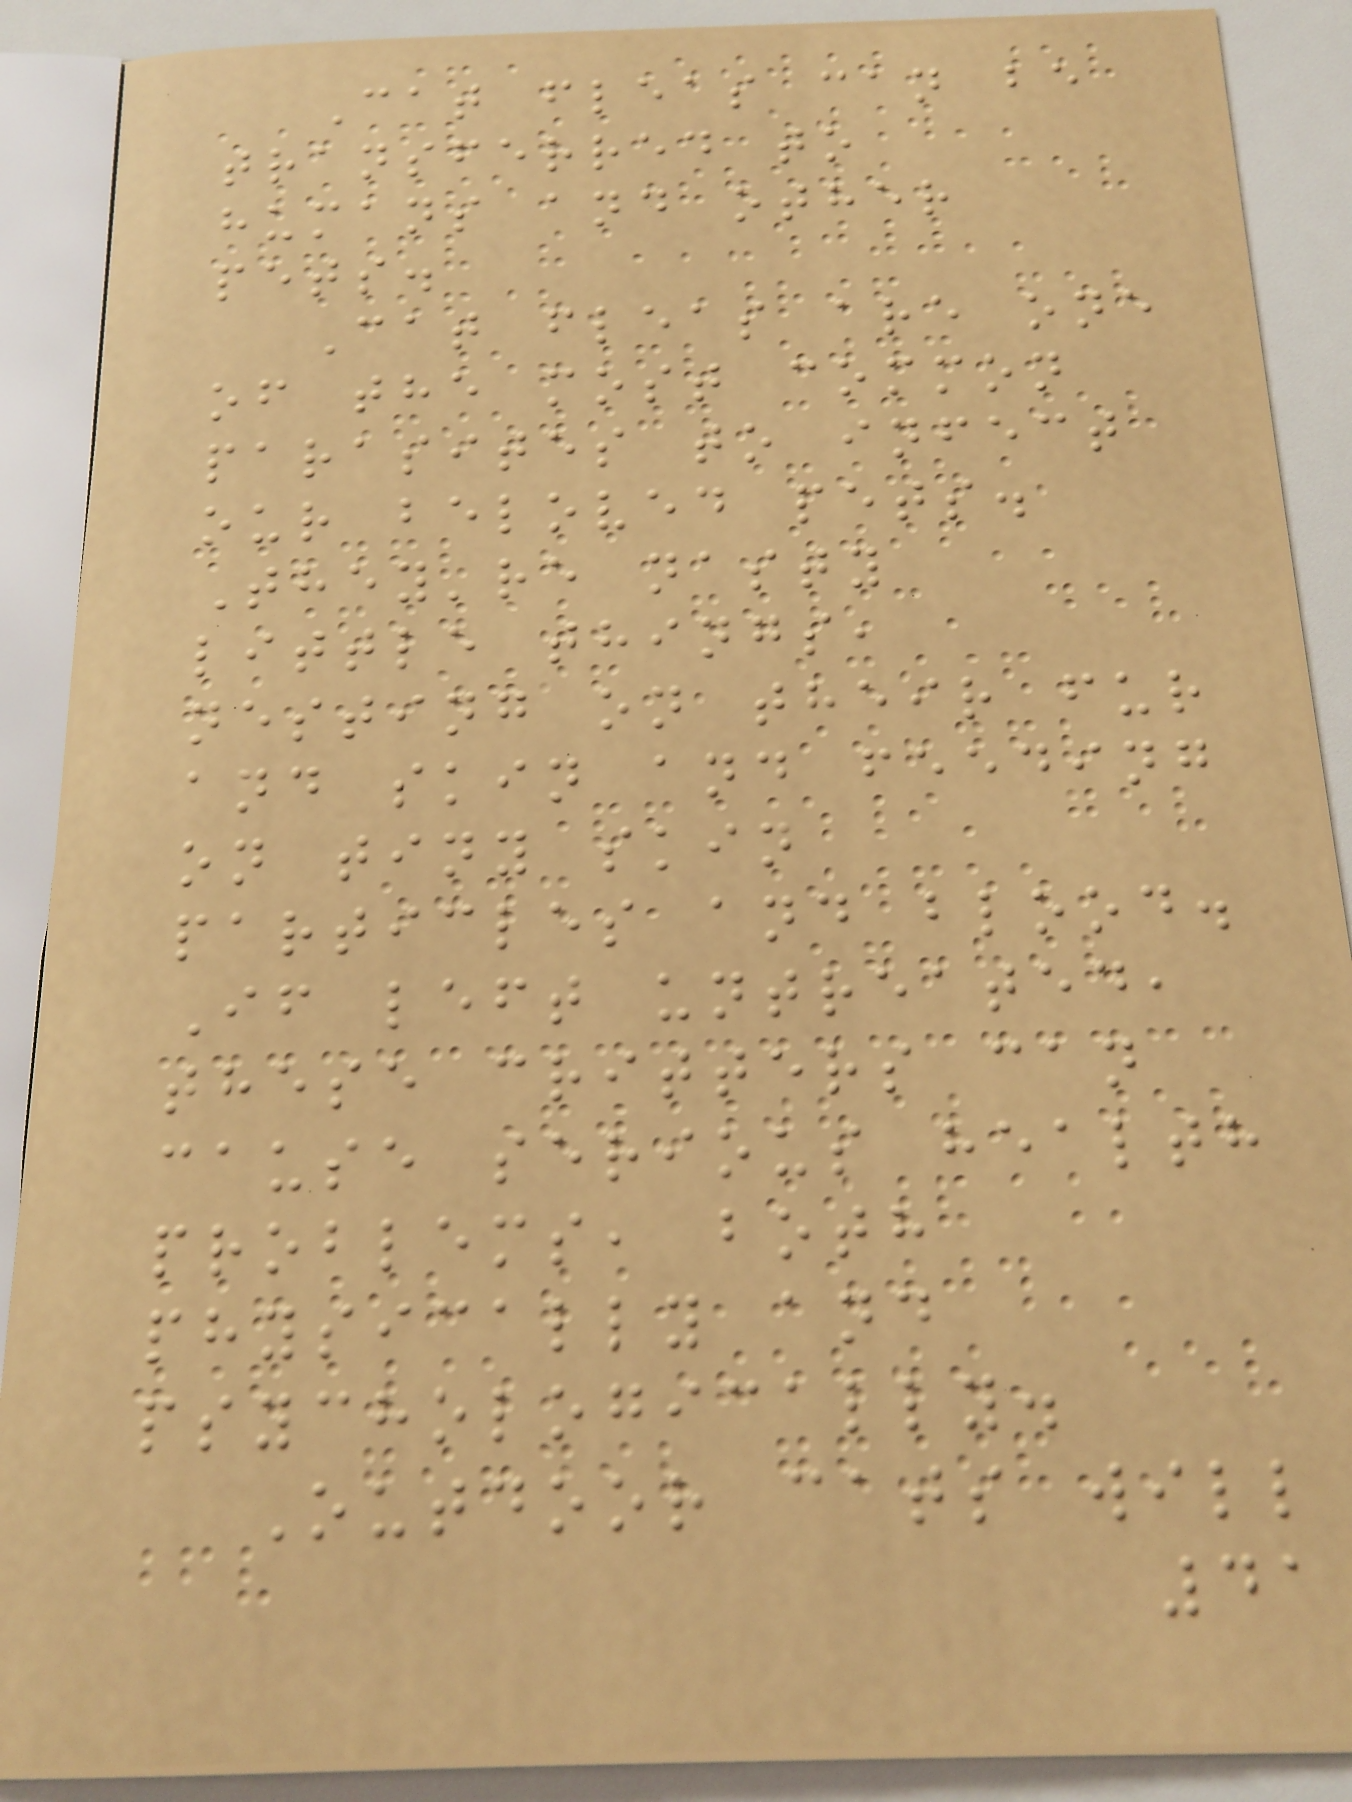Cat fleas can be
transferred to
humans and other
pets.
Cat fleas are one
of the most common
parasites to infect
our beloved pets.
They're nasty
little things,
nesting on their fur
and skin and feeding
on tiny skin
particles and blood.
If left untreated,
these critters can
cause serious health
problems, both
physically and
psychologically.
Outdoor cats will
41
